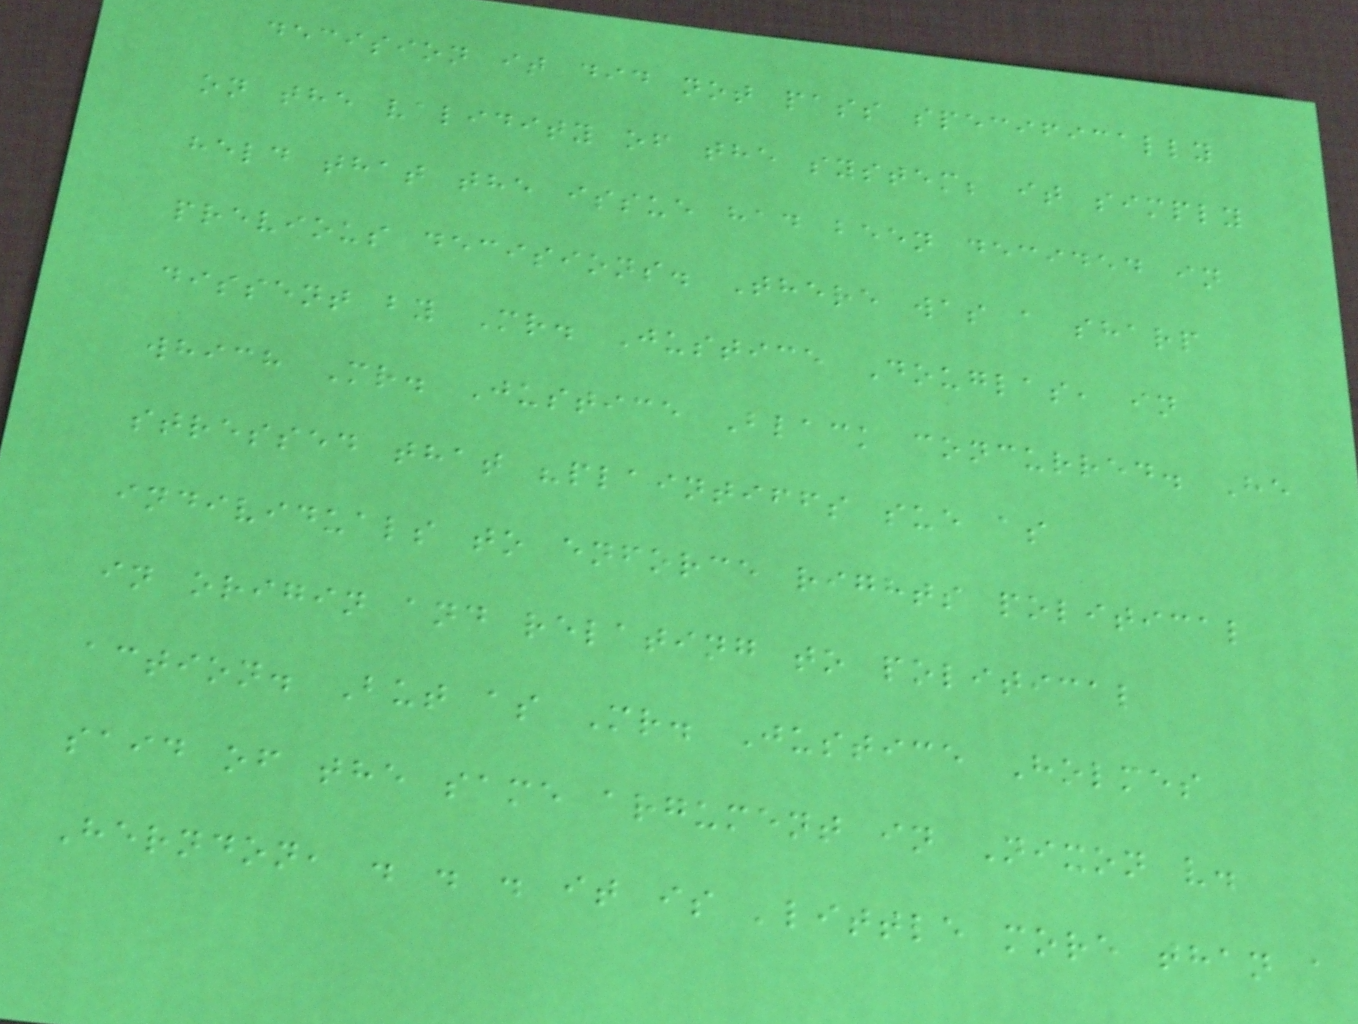decision it did not pass specifically
on the validity of the system; it simply
held that the issue had been decided in
previous decisions. There was a sharp
dissent by Mr. Justice Douglas, in
which Mr. Justice Black concurred. He
stressed that "plaintiffs sue as
individuals to enforce rights political
in origin and relating to political
action. But as Mr. Justice Holmes
said of the same argument in Nixon v.
Herndon, . . . it is 'little more than a
